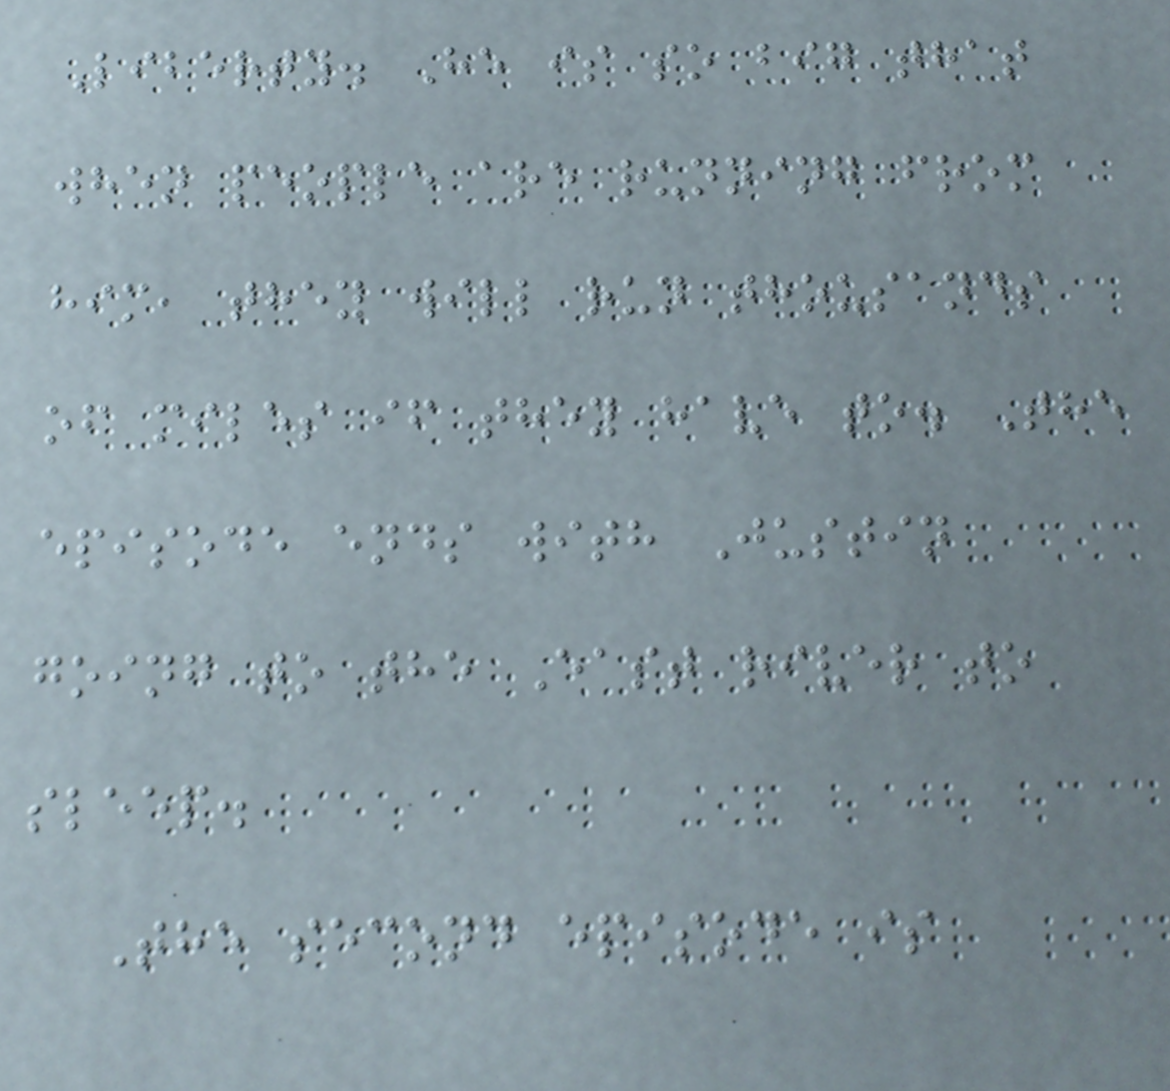Liberty. He is so big that
when people are running from
him, they will run thousands
of miles if they have to. The
episode ends with Justin
going to the East river to
sleep.
The second episode is
